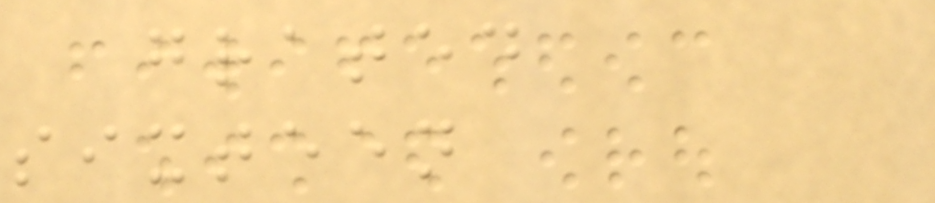grated
sixteen
